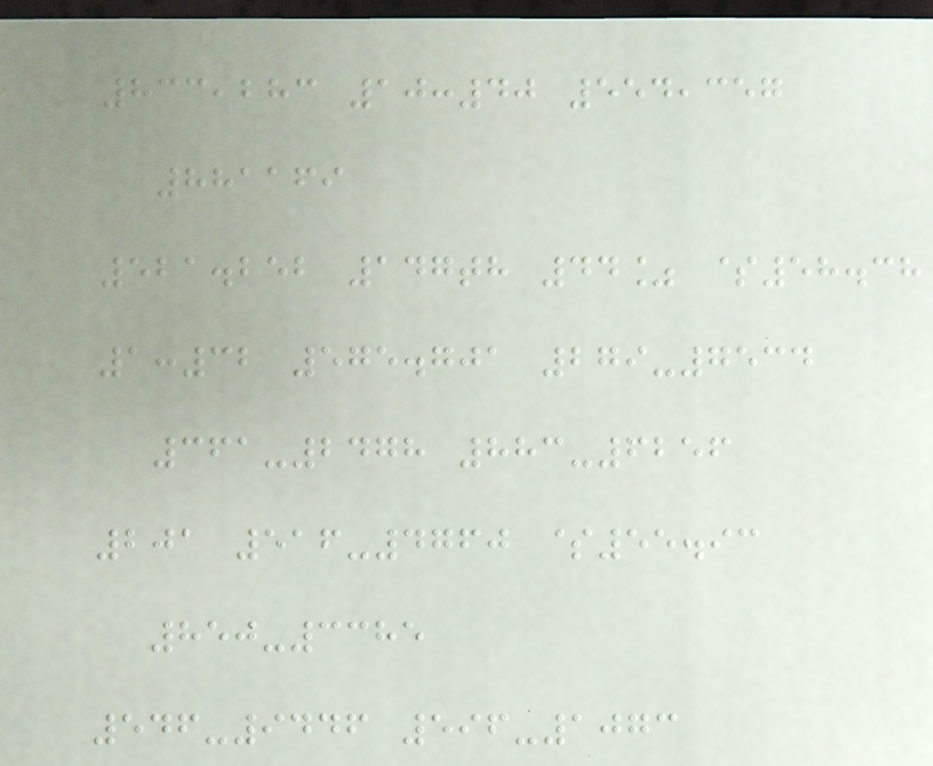833,283 10:40 554,357
881169
521.252 147th 44% $58.38
1:32 575.701 279-7534
361-2478 883-6256
201 516-4760 $55.93
850-3385
546-9446 596-1073
